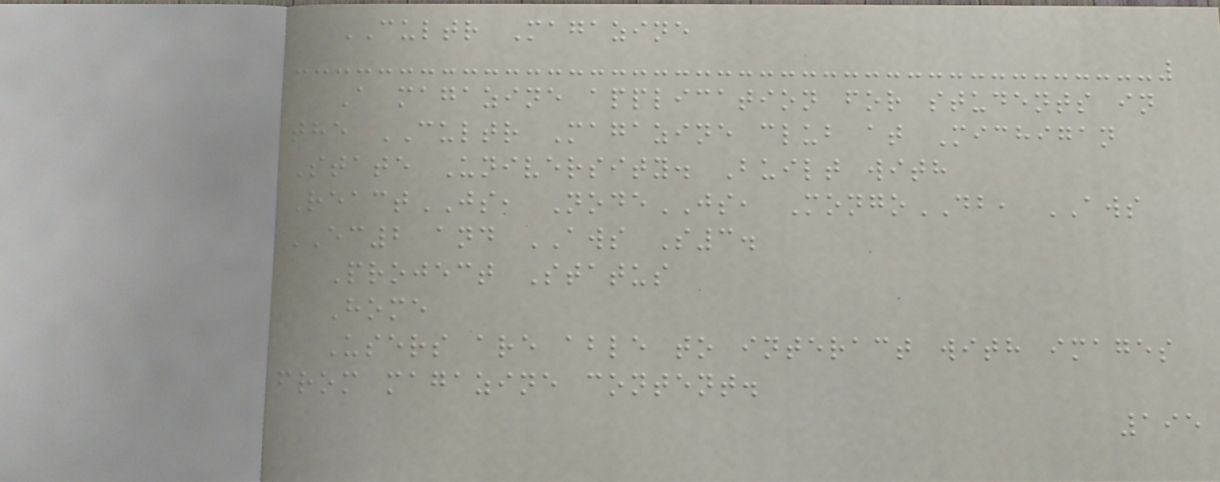CULTR Magazine
A magazine application for students in
the CULTR Magazine club at Michigan
State University. Built with
ReactJS, NodeJS, MongoDB, AWS
EC2 and AWS S3.
Project Status
Home
Users are able to interact with images
from magazine content.
195
